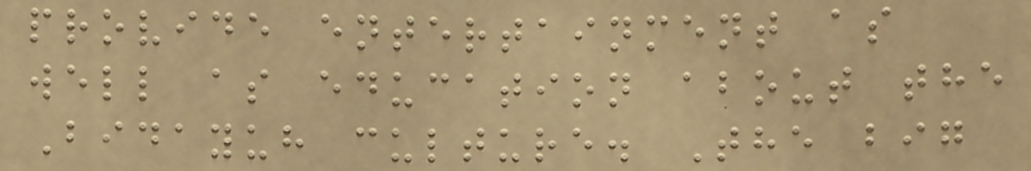provide entertainment as
well as education about the
Bidayuh culture. The big
